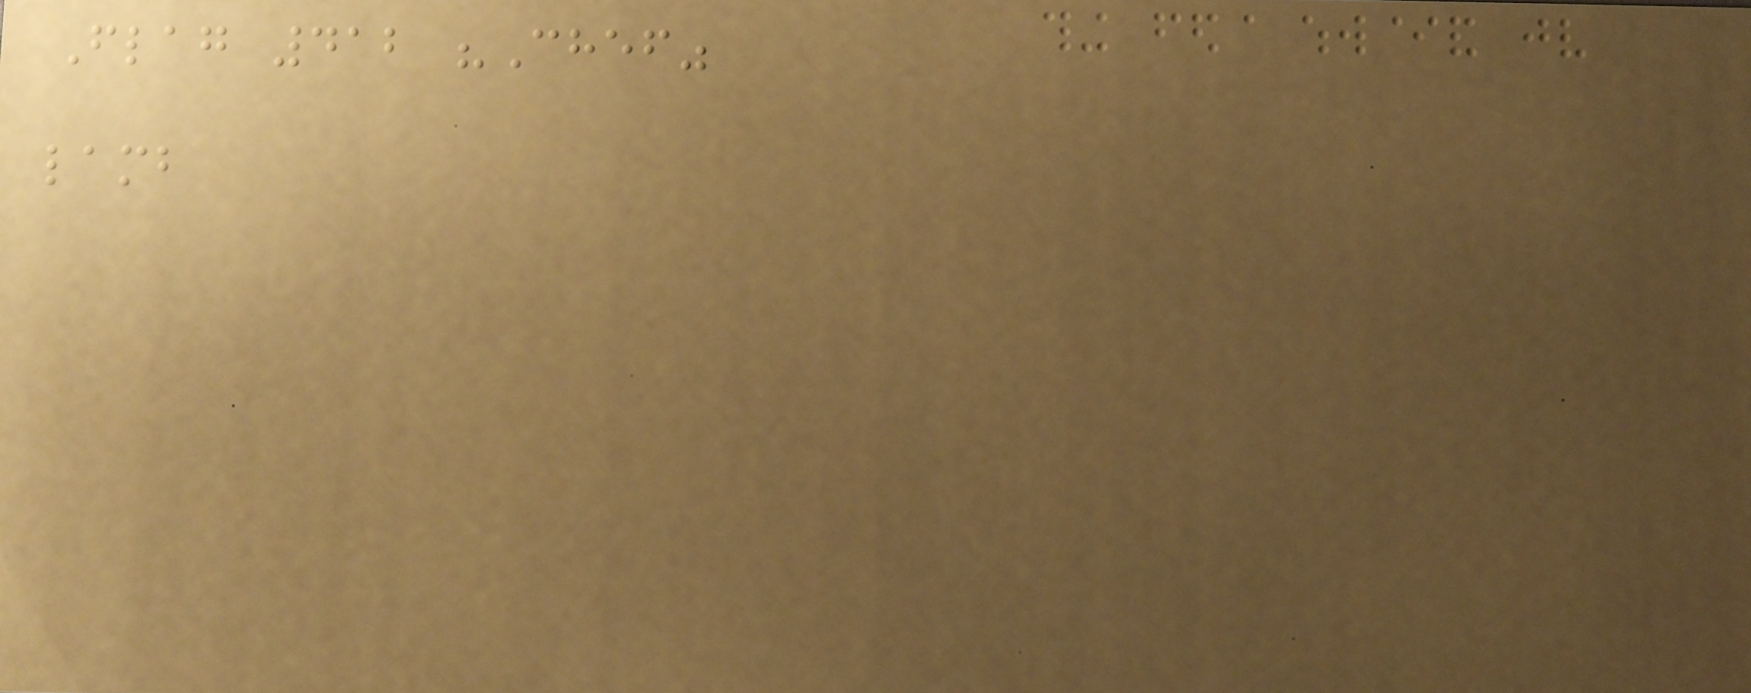Flag 412 "Chef"
lamb
